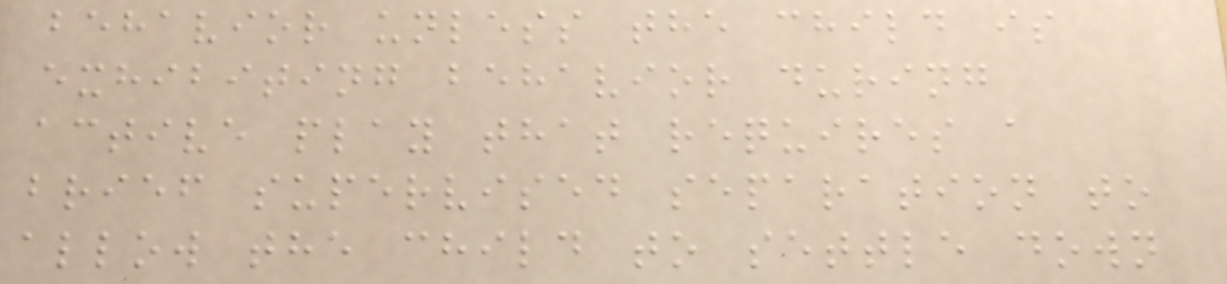behavior unless the child is
exhibiting behavior during
active play that requires a
brief supervised separation to
allow the child to settle down
